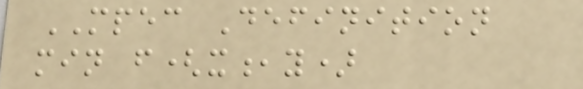MPEC Definition
min f(x,y)
